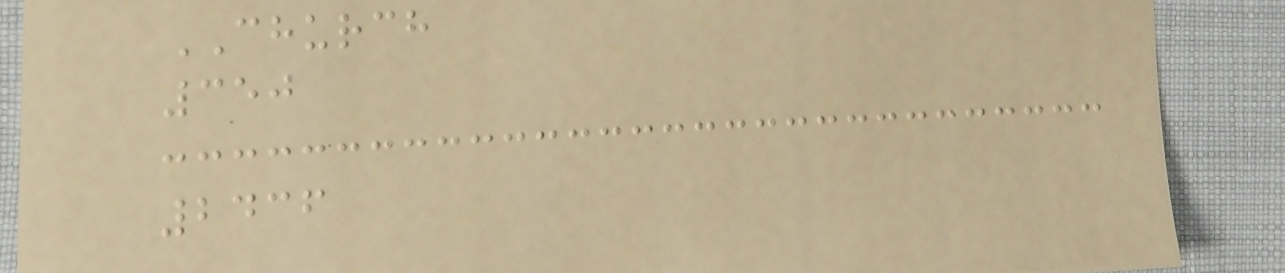CHURCH
350
2436
